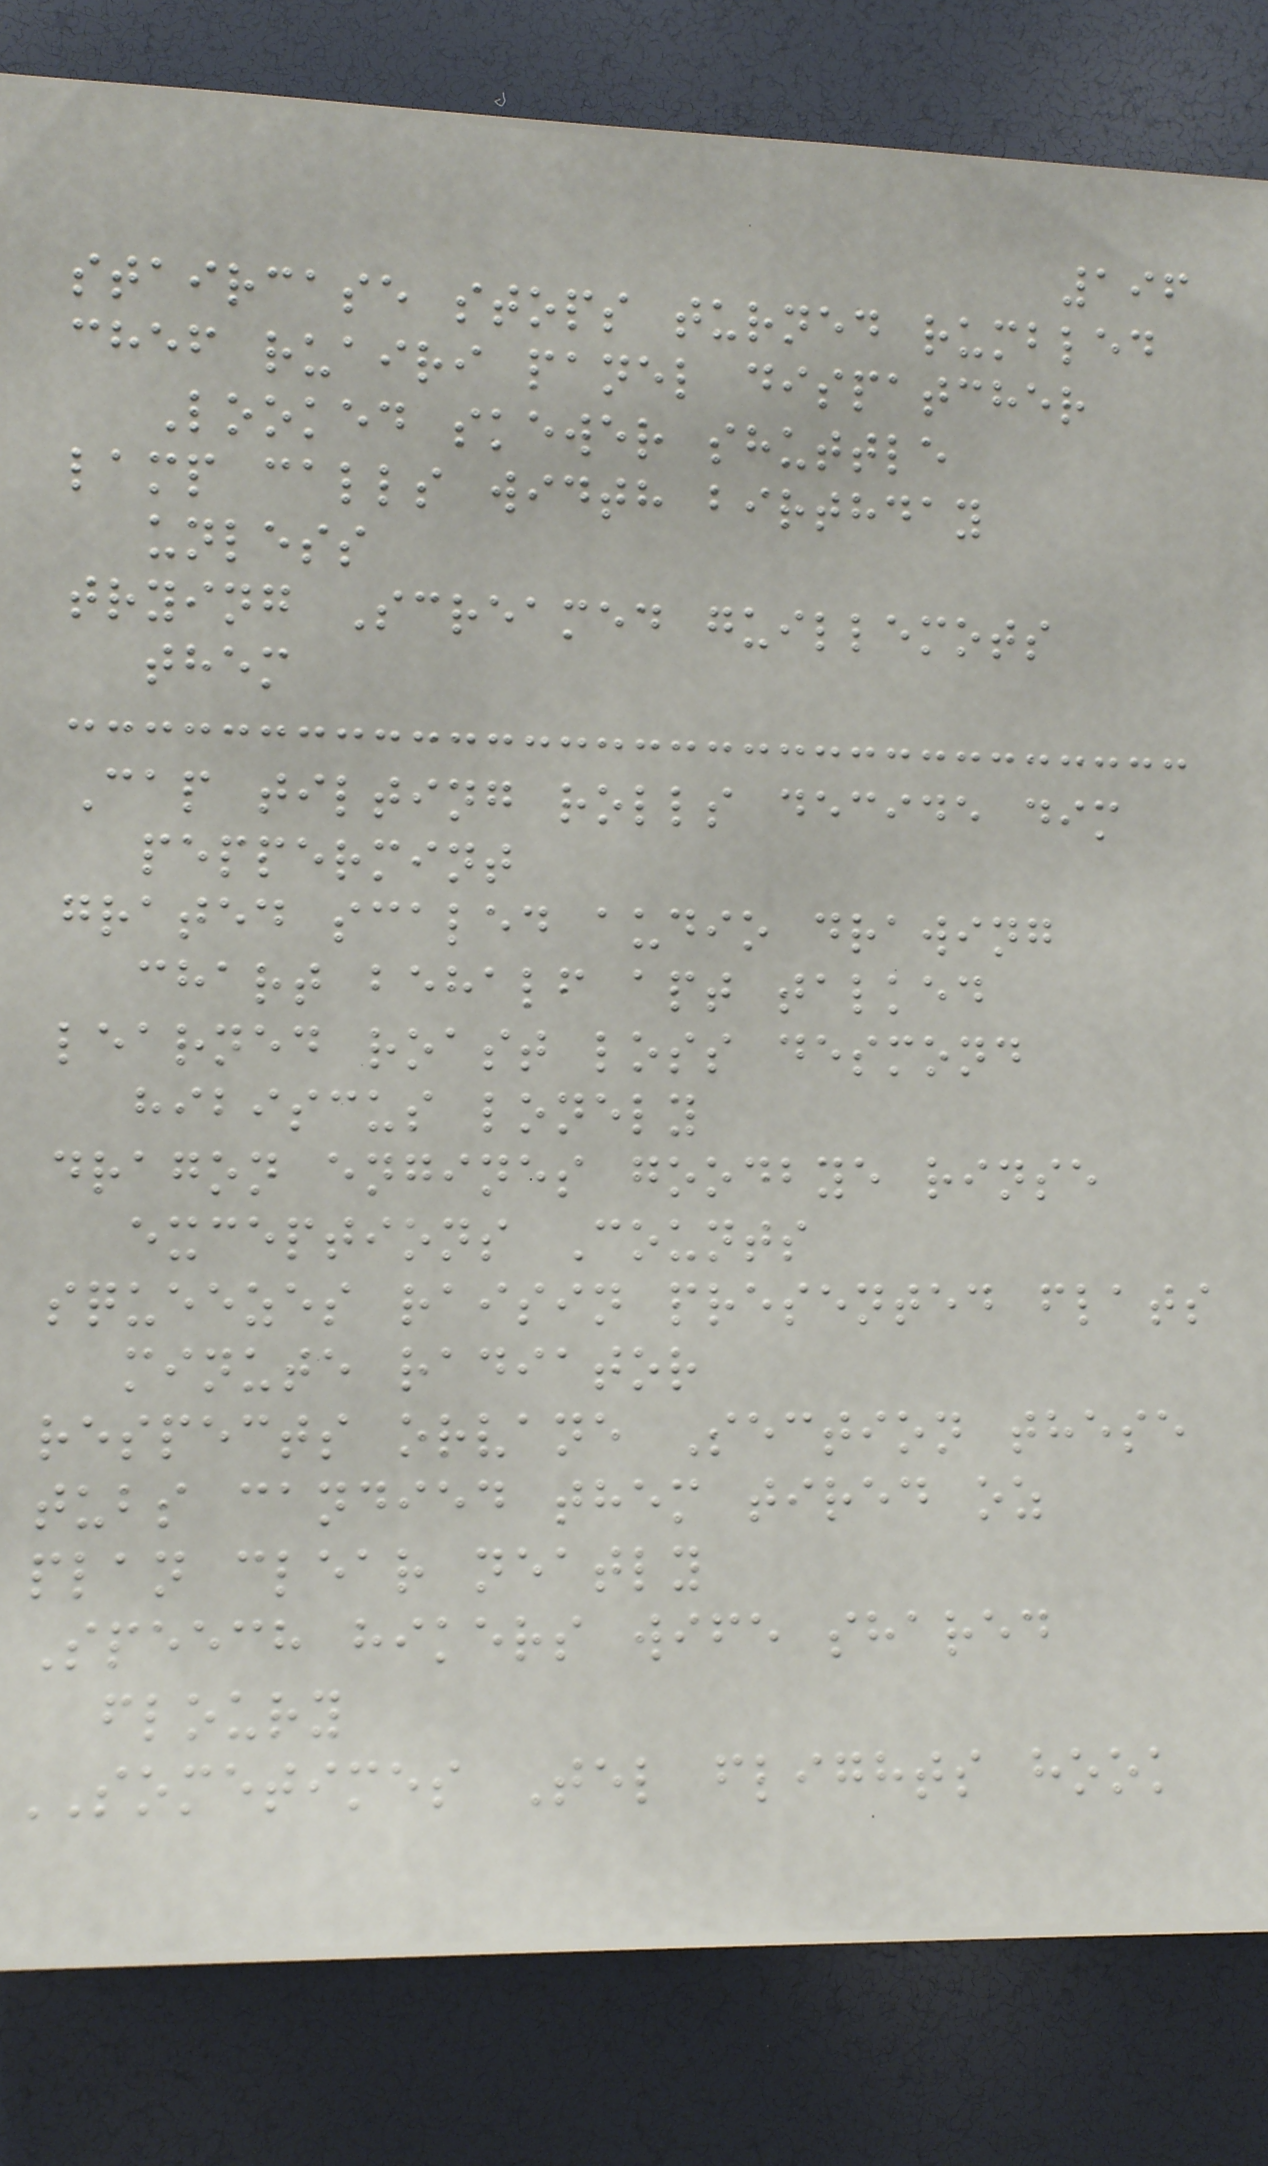196
staircase stops turned rumbled
chef ruairi panel dispatcher
Looked skewer shuttle
lamp calls width birthday
unless
trying Screamed guillemots
them
Cap tilting rolls decide dim
peppermint
grated scaled audio drawing
chart behalf apt talked
learned roast loss desmond
hibiscus lonely
dragon engines goodbye rinse
exceptions Counts
squeezes raisin presented flats
minute radiator
respects orvane Section these
tubs candied them tired oz
plan clear neatly
Speech hikers wife shared
floury
SOMETIMES Tel flights hook
